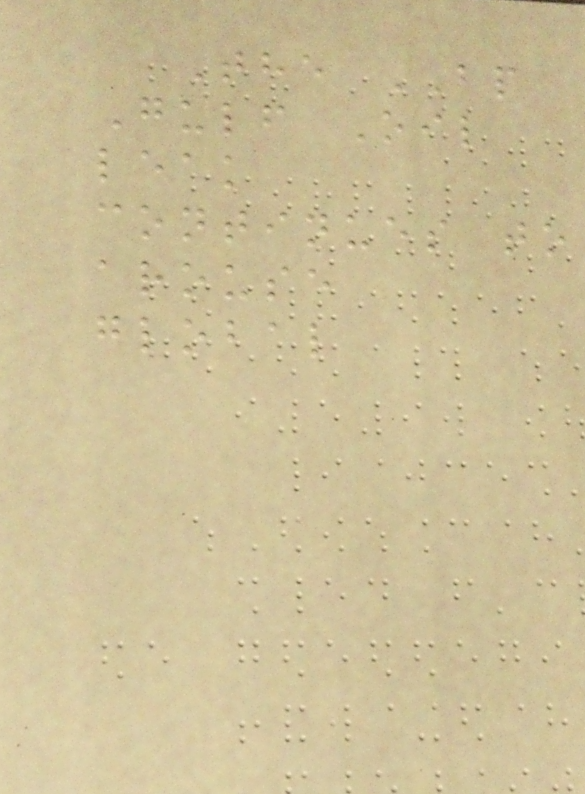The BP
Gulf Oil
leak
continues to
arouse
global
